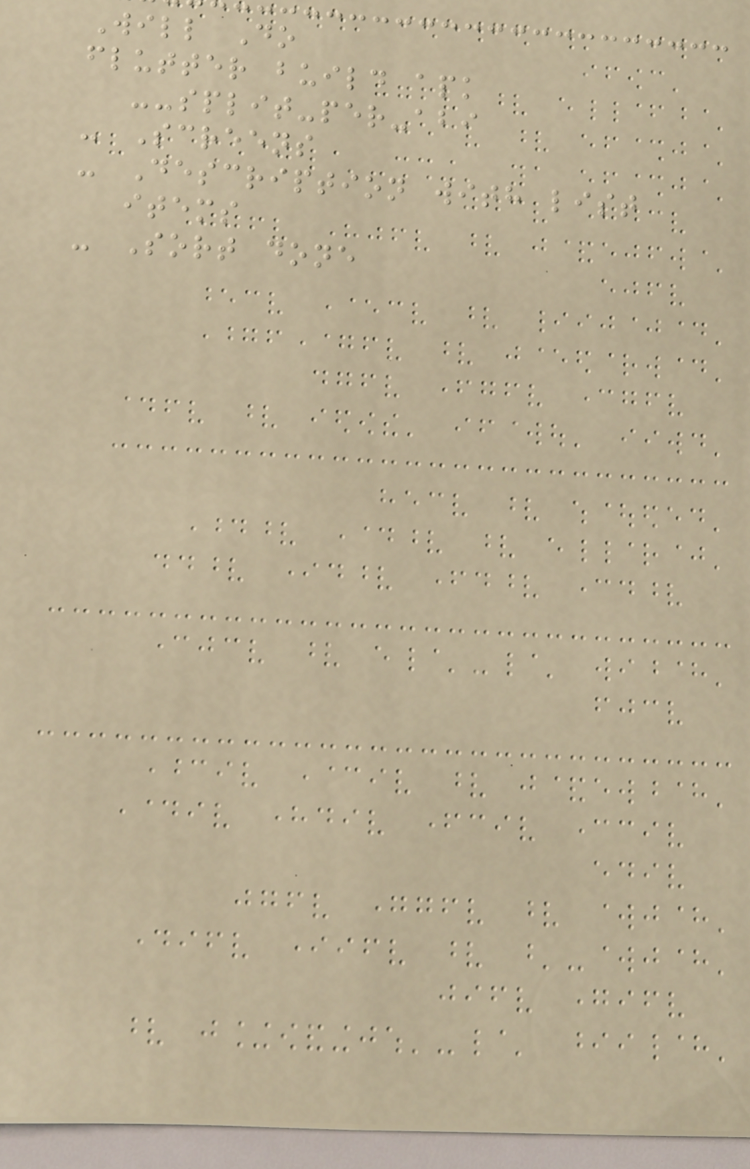Will Do
flutter build apk
--split-per-abi
- Screens
- Description with list
items
- Sort done
